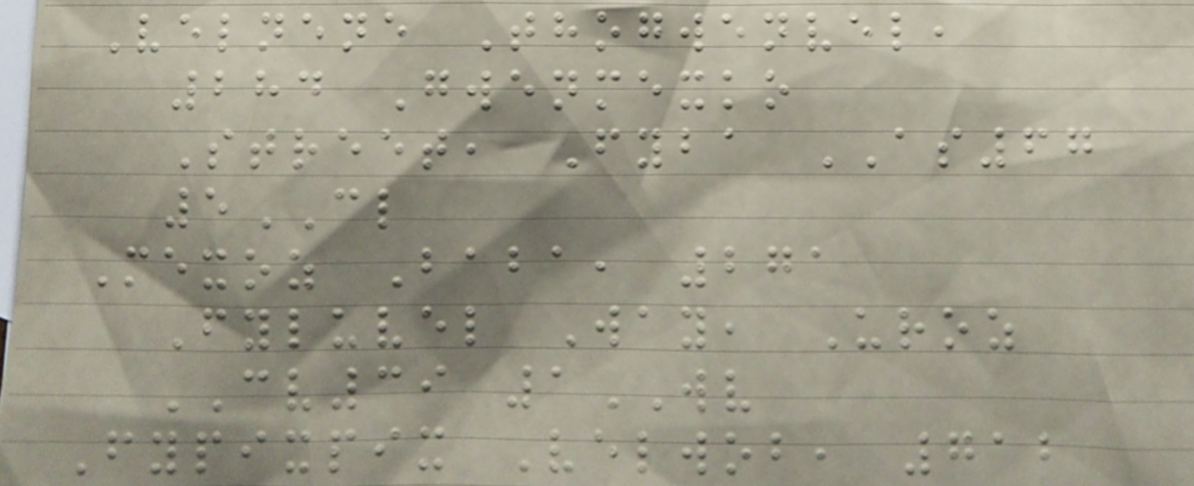Velnene Thogwenvel,
284 Gwenmexko
Street, Fyba AS67
5CL
Mexoz Baba, 271
Fyluvel Way, Uroz
CV39 1WV
Fypixpix Velwob, 712
